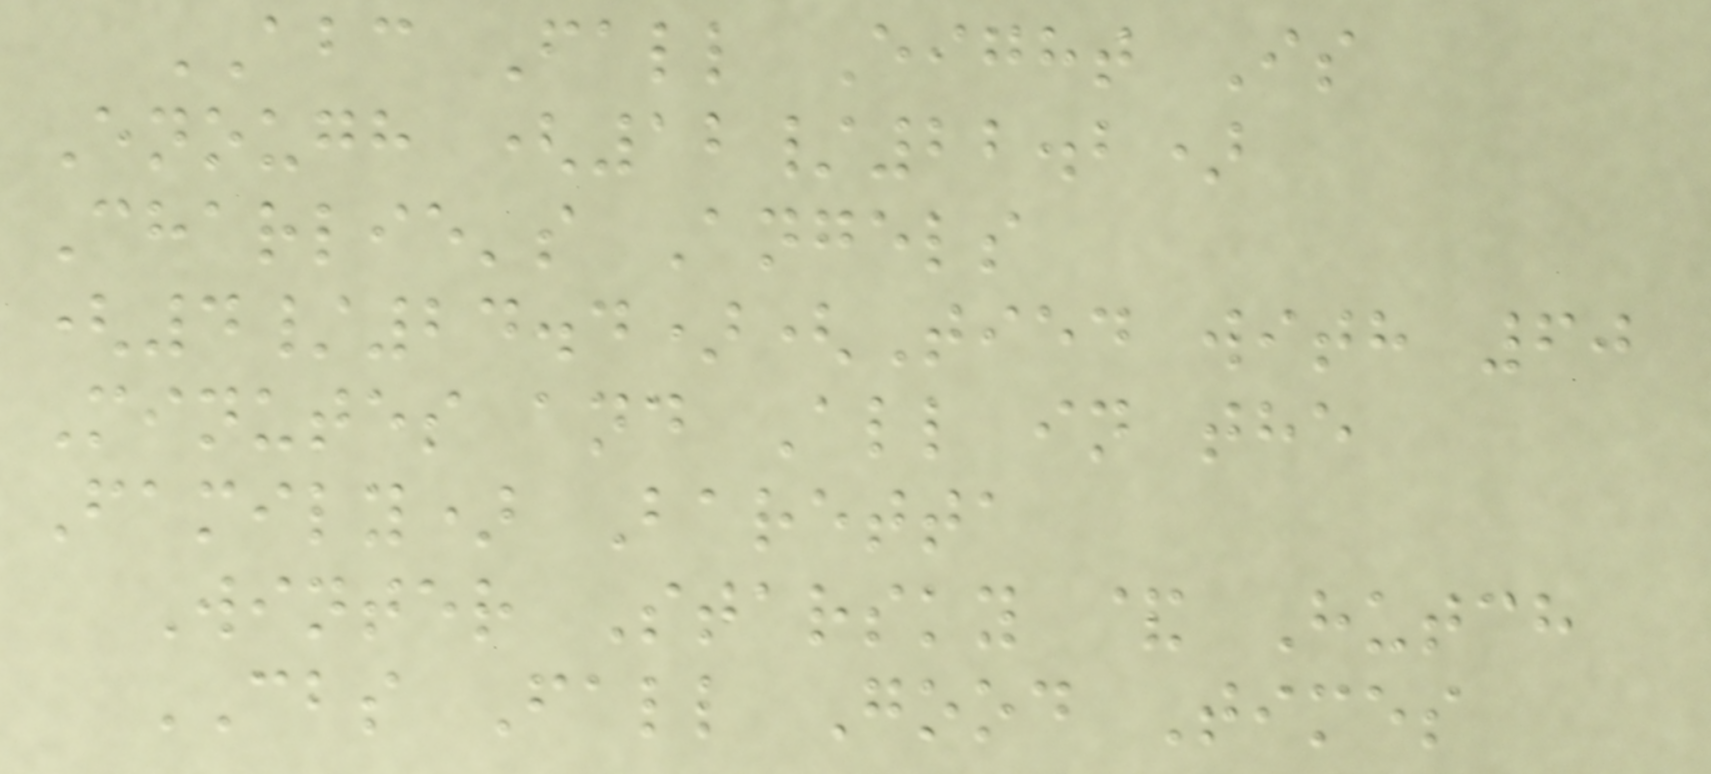ABC Fall Eight Is
Enough (12/22.2)
Charlie's Angels
(4/24.4)(Tied with 60
Minutes and All in the
Family) Baretta
Winter Starsky & Hutch
CBS Fall Good Times
